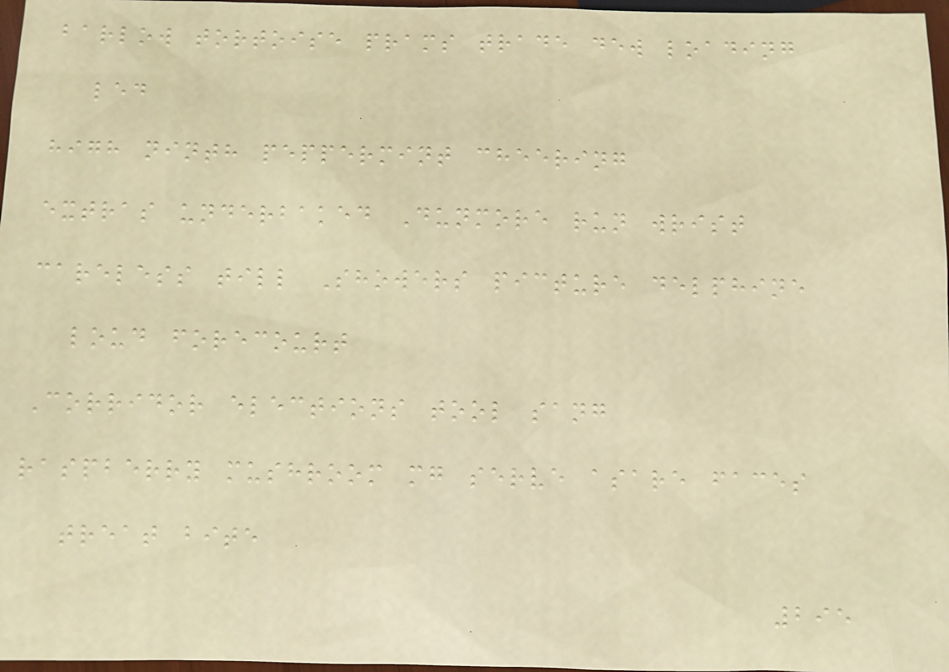barlow tortoise prams trade dew loading
led
high ninth peppermint cheering
extras underbaked Dunmore run wrist
careless till Showers picture delphine
loud forecourt
Corridor elections tool sang
raspberry mushroom mg serve asare faces
treat bite
295
